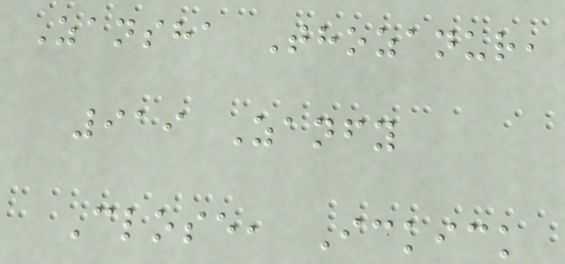Zansha Thozanur,
919 Zanfy
Close, Ickick
